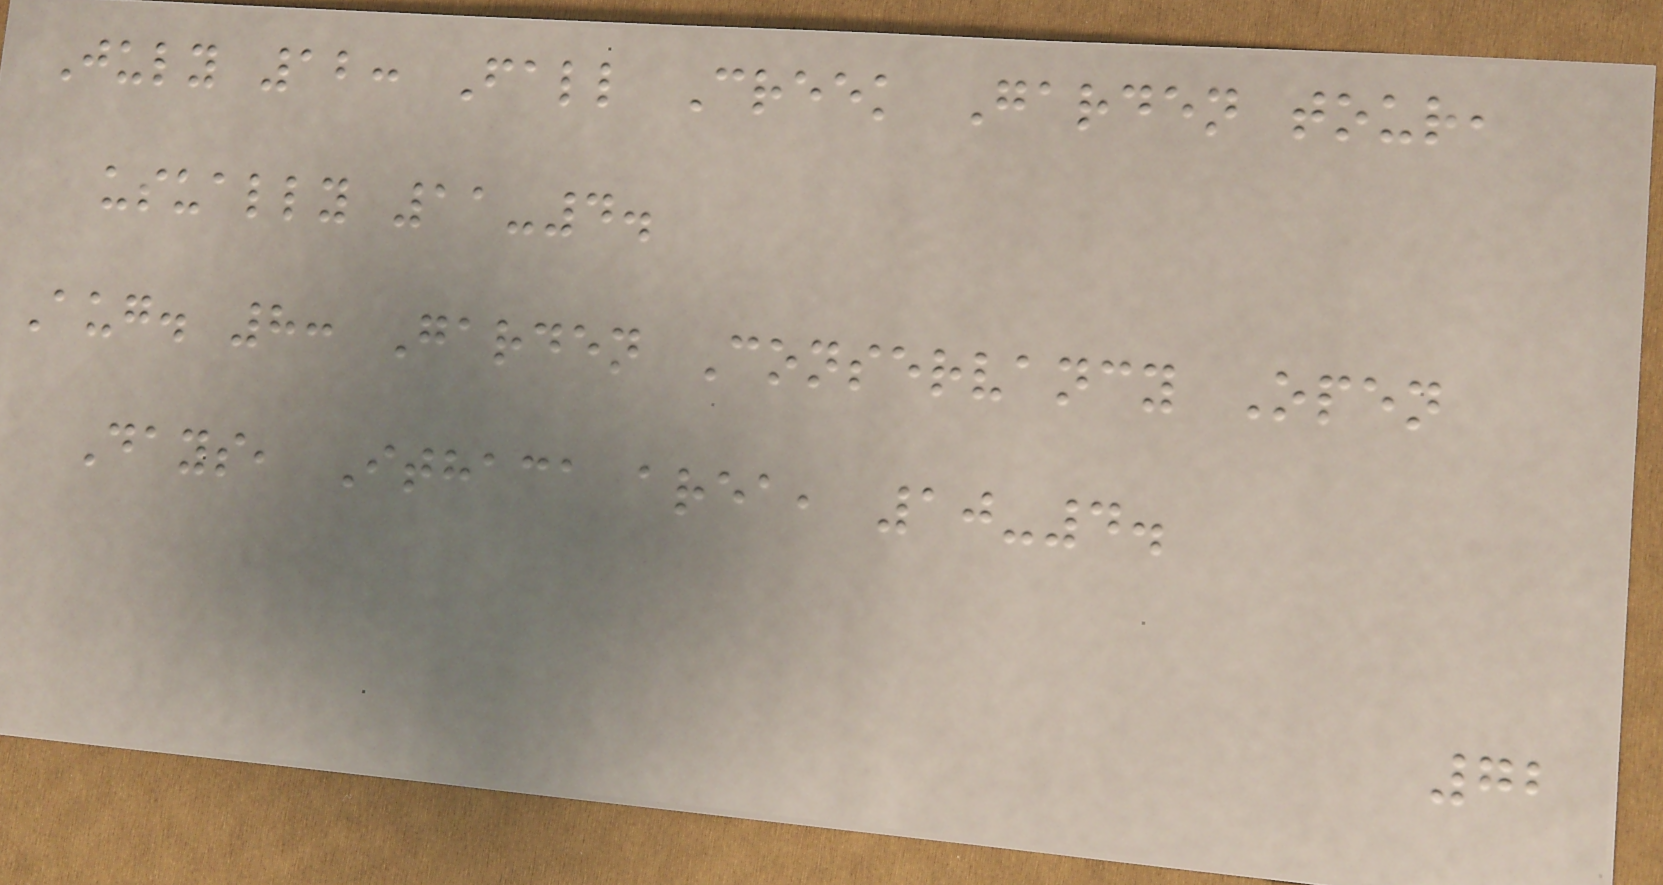July 12: Fall Creek Garden tour,
usually 11-4.
Aug. 8: Garden Conservancy Open
Days, Ithaca area, 10-4.
72
